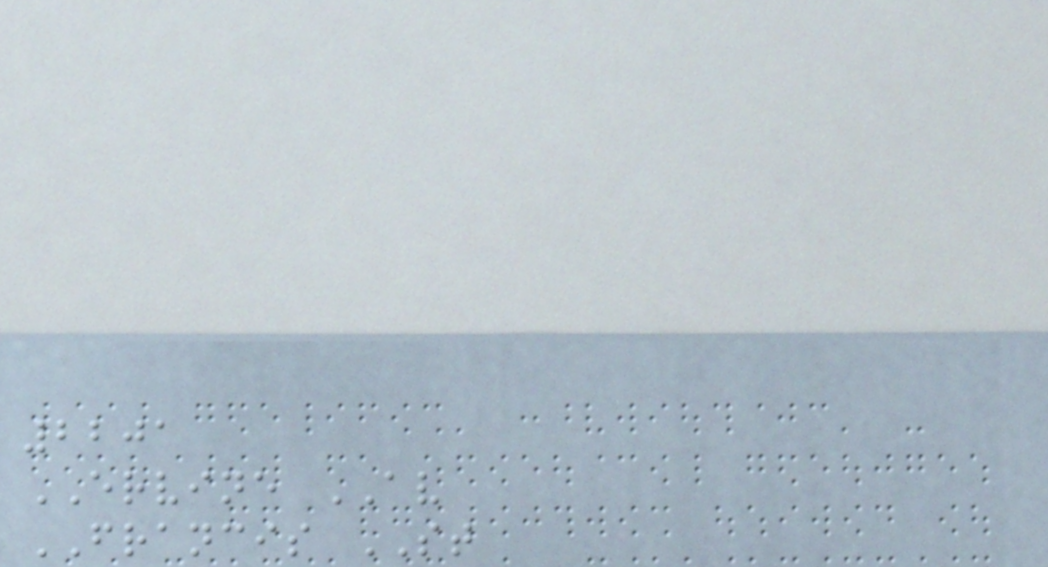2201
ERVINE AV
FRANCIS ST
